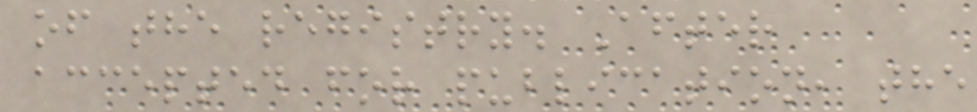of the registry. After
accepted for publication, the
